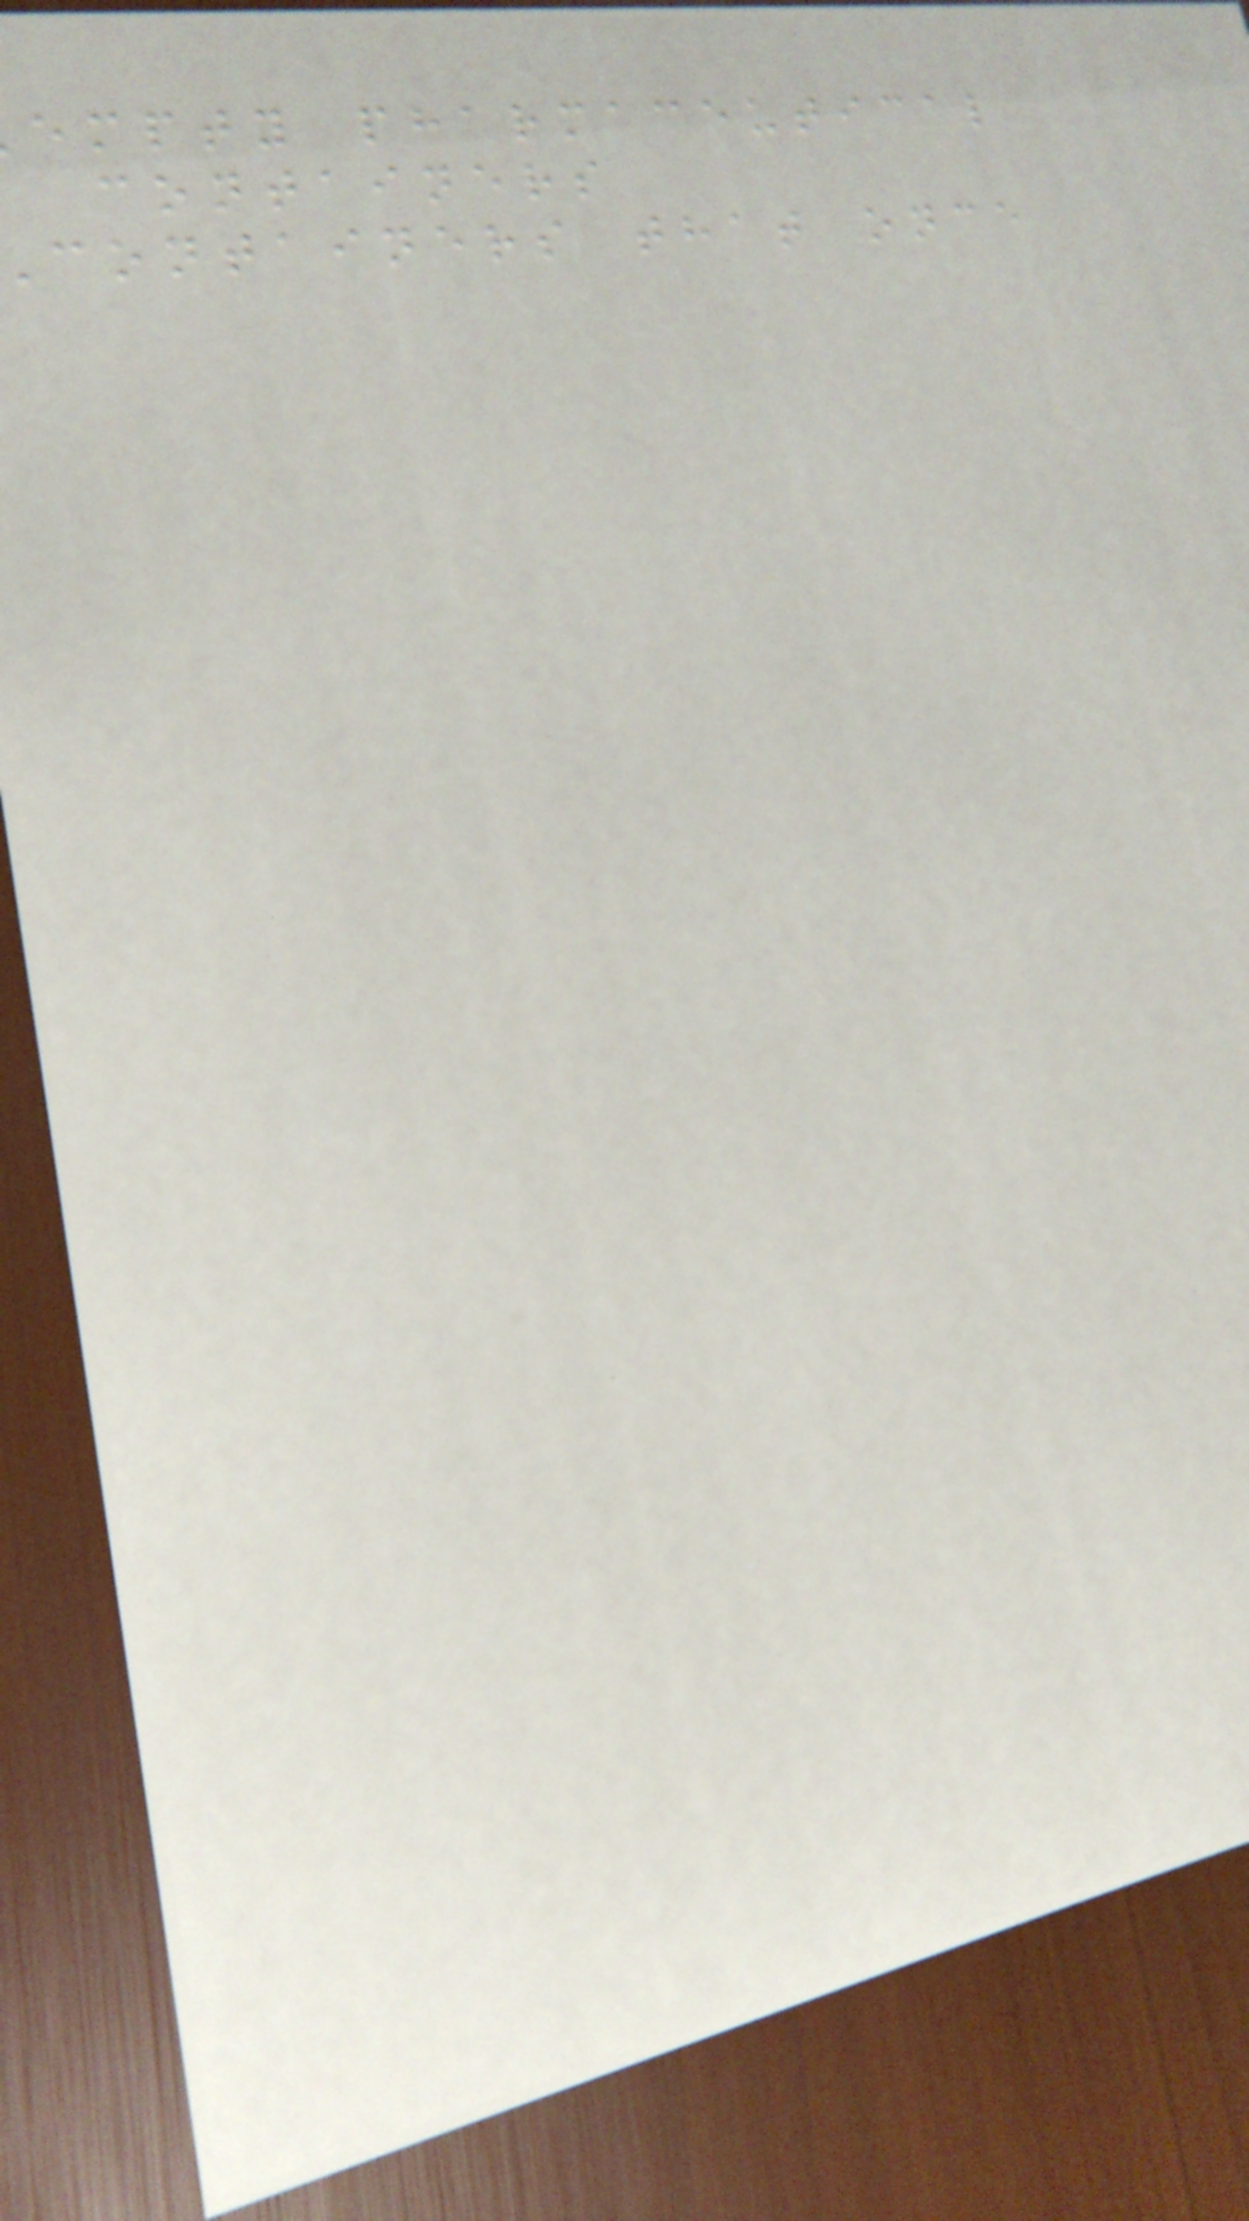empty pharmaceutical
containers
containers that once
